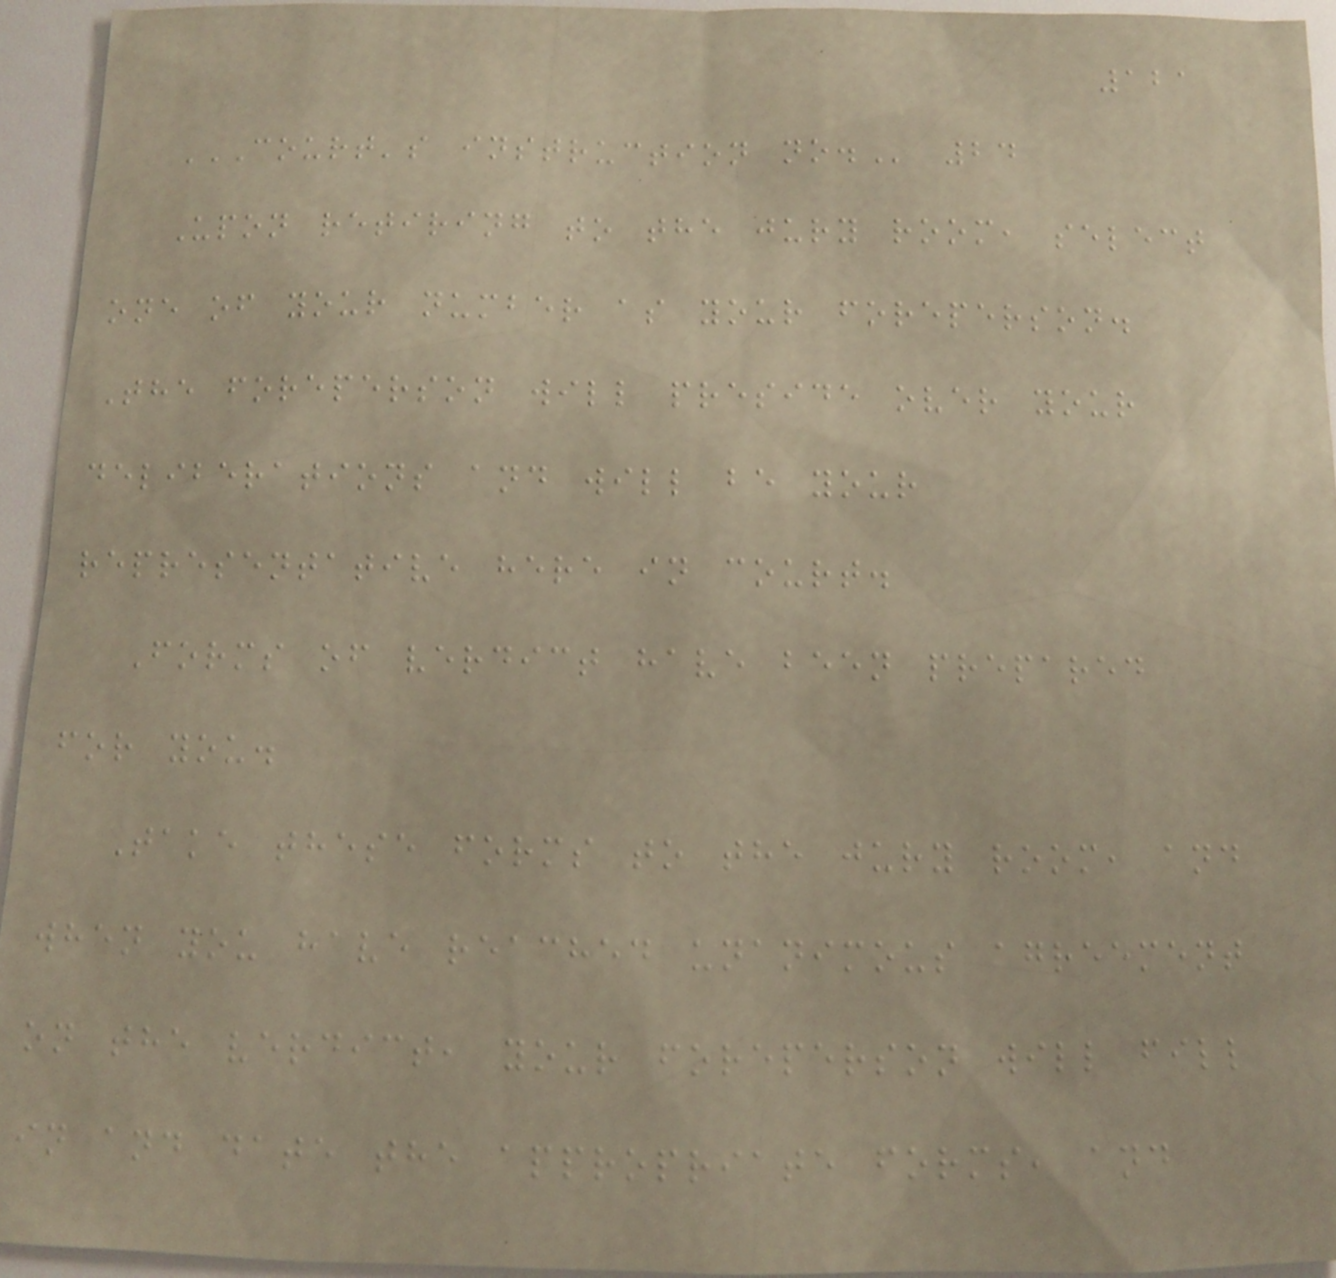121
COURT'S INSTRUCTION NO. 24
Upon retiring to the jury room, select
one of your number as your foreperson.
The foreperson will preside over your
deliberations and will be your
representative here in court.
Forms of verdict have been prepared
for you.
Take these forms to the jury room, and
when you have reached unanimous agreement
on the verdict, your foreperson will fill
in and date the appropriate forms, and
